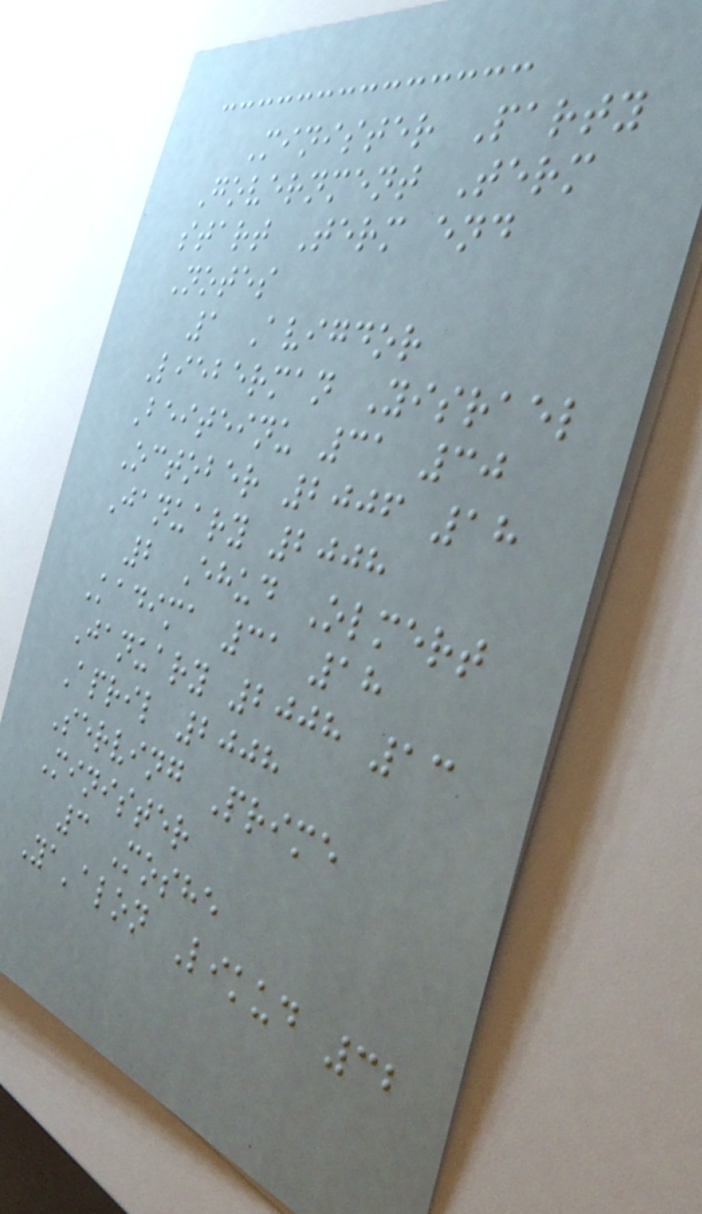Minister Party
Government Term
start Term end
Notes
1 Avigdor
Lieberman Yisrael
Beiteinu 31 30
October 2006 18
January 2008
2 Ehud Olmert
Kadima 31 18
January 2008 13
April 2008
Serving Prime
Minister
3 Moshe
Ya'alon Likud 32
